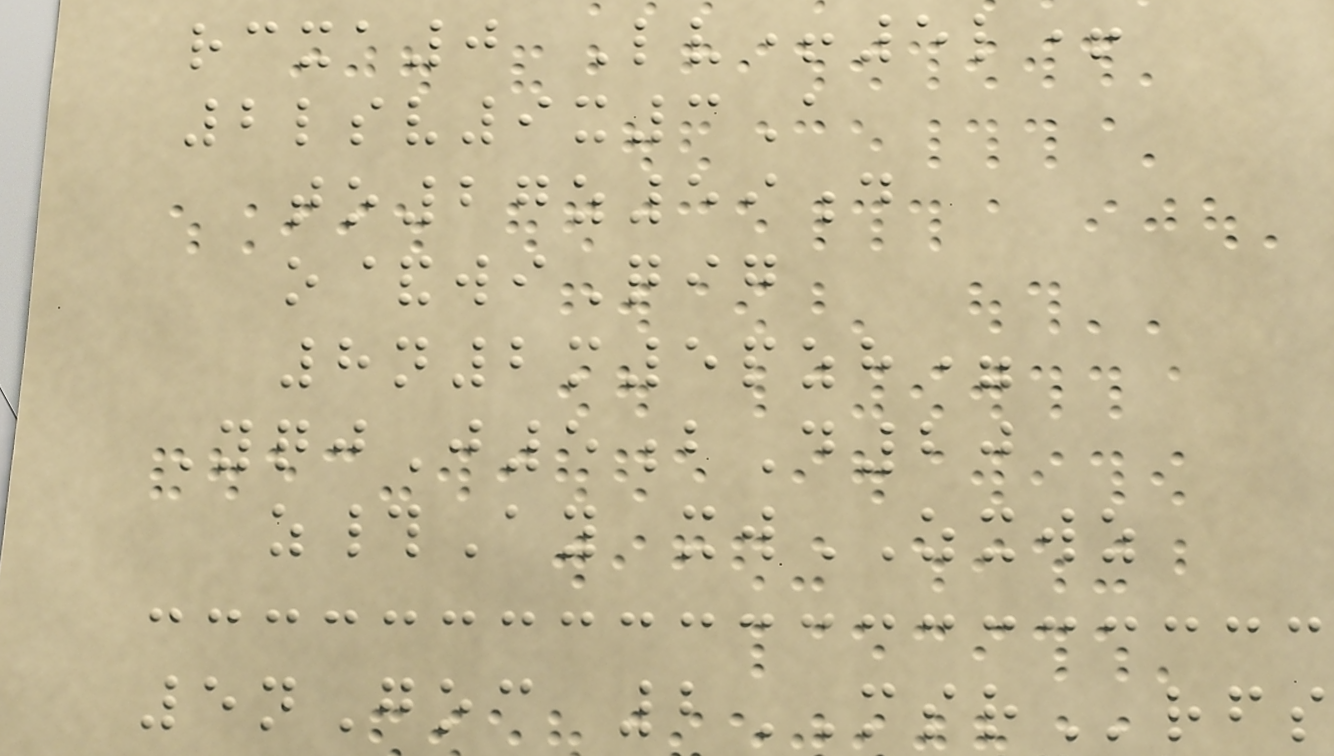rcxa0 Lv+5l+
2lsv9x3A
to27z59d
o&wiQig
8n2m5pzh=
YqjJ5bD20
z#Ay xwZXWZ
5nGoc 2MSRrfs
